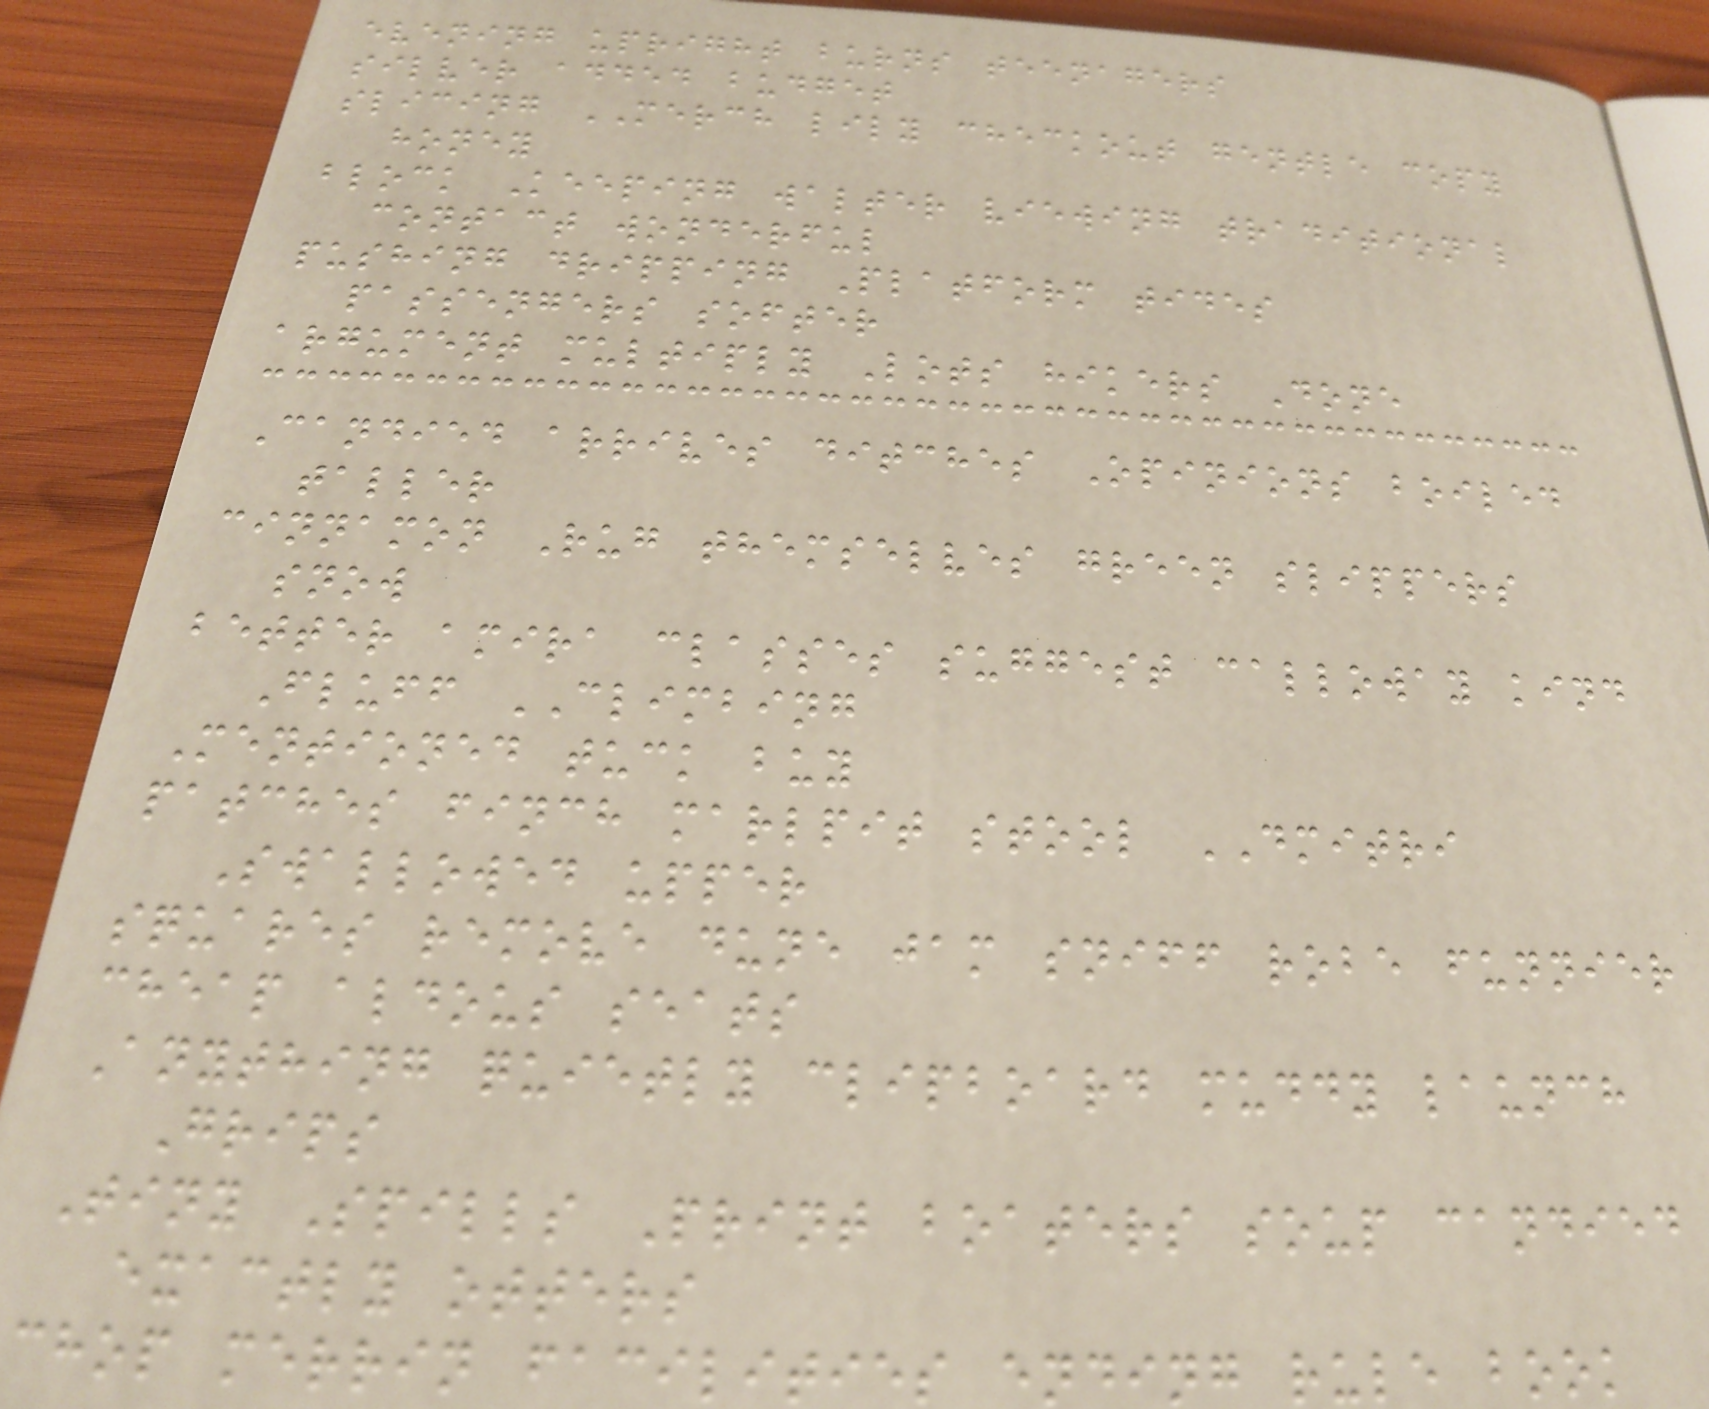evening upright burns teenagers
silver added budget
slicing MERCH lily checkout gentle copy
honey
block Keeping walter viewing traditional
contact wonderful
pushing dripping Platform tides
passengers softer
argument multiply Lots hikers Done
Candied arrives ditches Opinions boiled
taller
cinnamon Rug themselves green slippers
snow
better amira classes suggest calloway kind
Fluff CLIMBING
Mentioned tuck buy
patches finch marlpit stool DMITRI
Swallowed upper
squares remove dune jam sniff robe funnier
cheap aldous seats
Anything quietly clipboard muddy launch
Grips
Tiny Spills Print boaters soup candied
exactly otters
chop merrin facilities ending rule book
